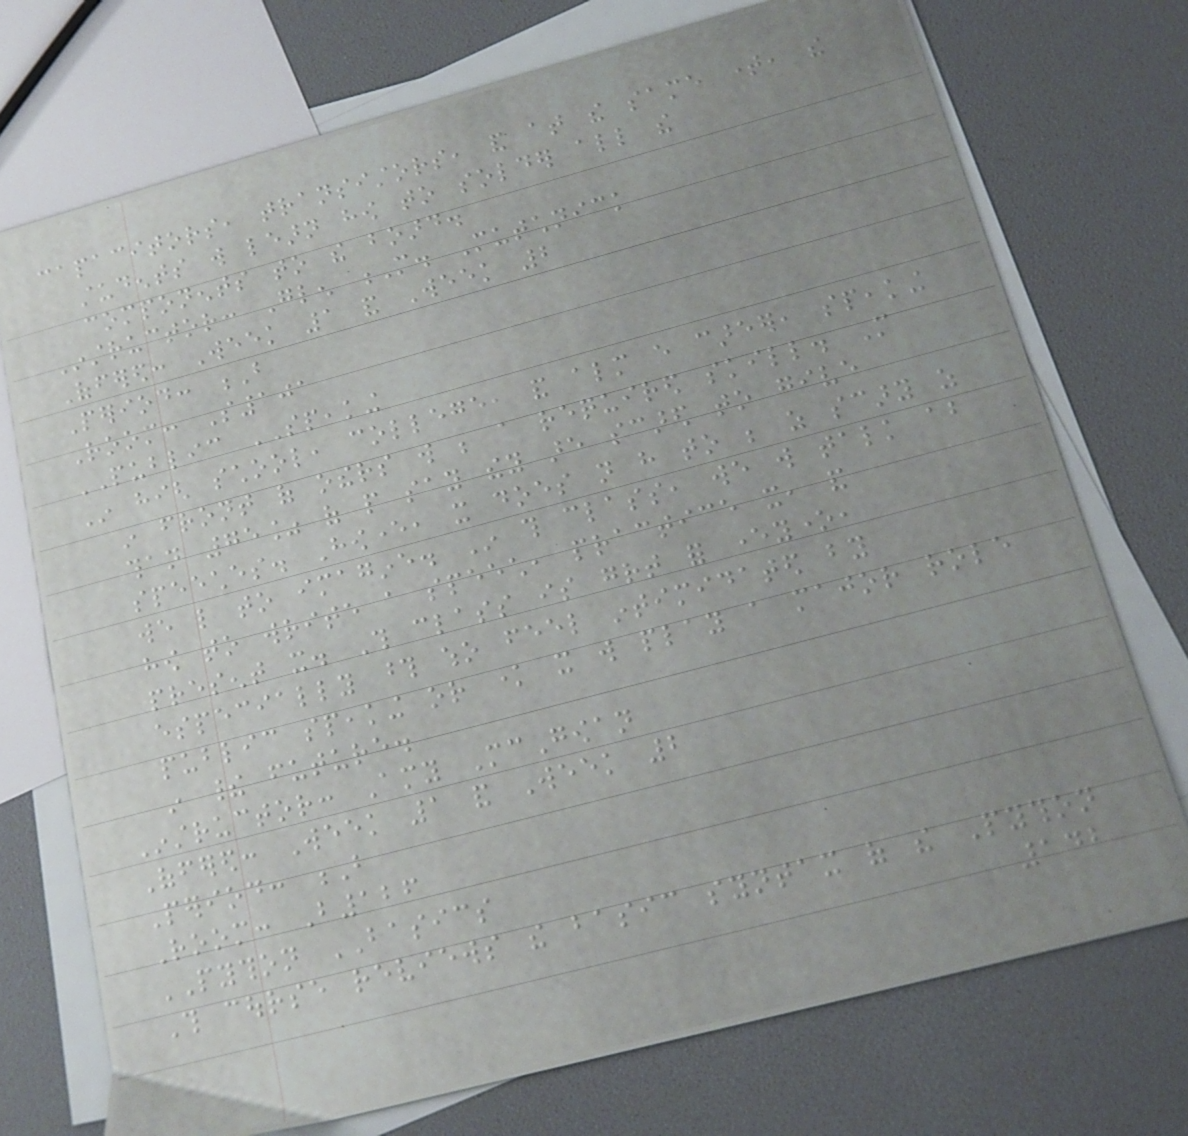capacitors, transistors, and at the same time, the
students will learn how to solder all the
components to the board.
Instructor: Glen M. Mutchnick
Offered: Week 1 and Week 2
Period: B
Room: S101
PUBLIC SPEAKING
In high school, college, and almost every career, speaking
in front of others will be a required skill. More
than 75% of people say they are scared to give
speeches. However, it does not have to be as scary as
we like to imagine. In this class, we will talk about
how to write a speech, practice it, and
present it. This class is great for everyone,
especially those who feel intimidated by
public speaking or know it will play a major role
in their future.
Instructor: Amy McGowan
Offered: Week 1 and Week 2
Period: B
Room: B126
PYTHON BASICS
This course reviews the basic syntax of the Python
142
